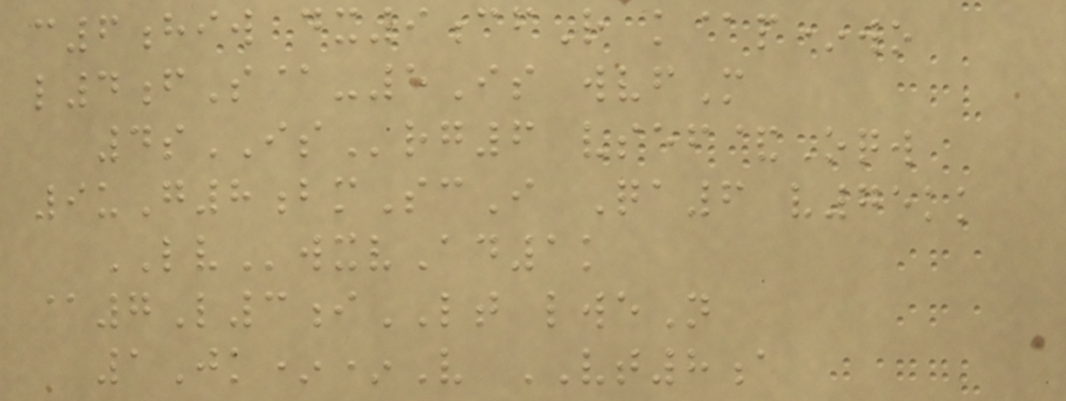c6hiw dx9cfR k@p*wo
l4fS@-5Is wvfM
4sISrg6 vsef&Oqw
9uG8bmScI Qa6 v75kk
LVwxvAd1k
@7L3iLT lweN
1Jk**V VT8a
